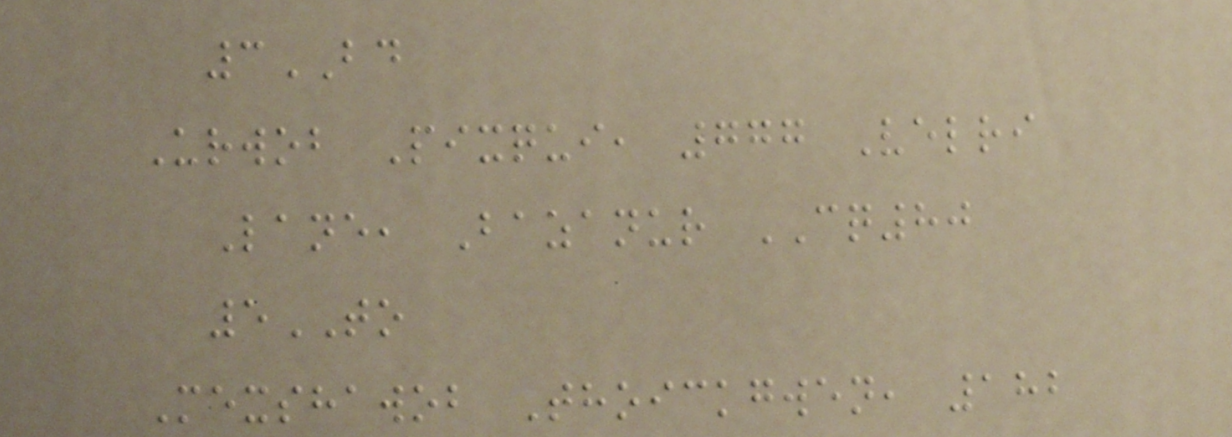3BD
Urwob Pixqui, 777 Velri
Lane, Bazanur CQ80
5TO
Mexshawob Thoickgwen, 182
